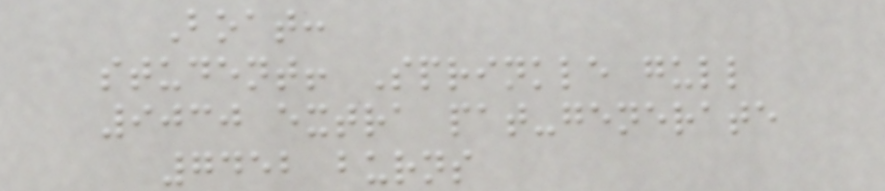Boat:
student! Sprinkle gull
9030 extra pat-generate
7452 burns
